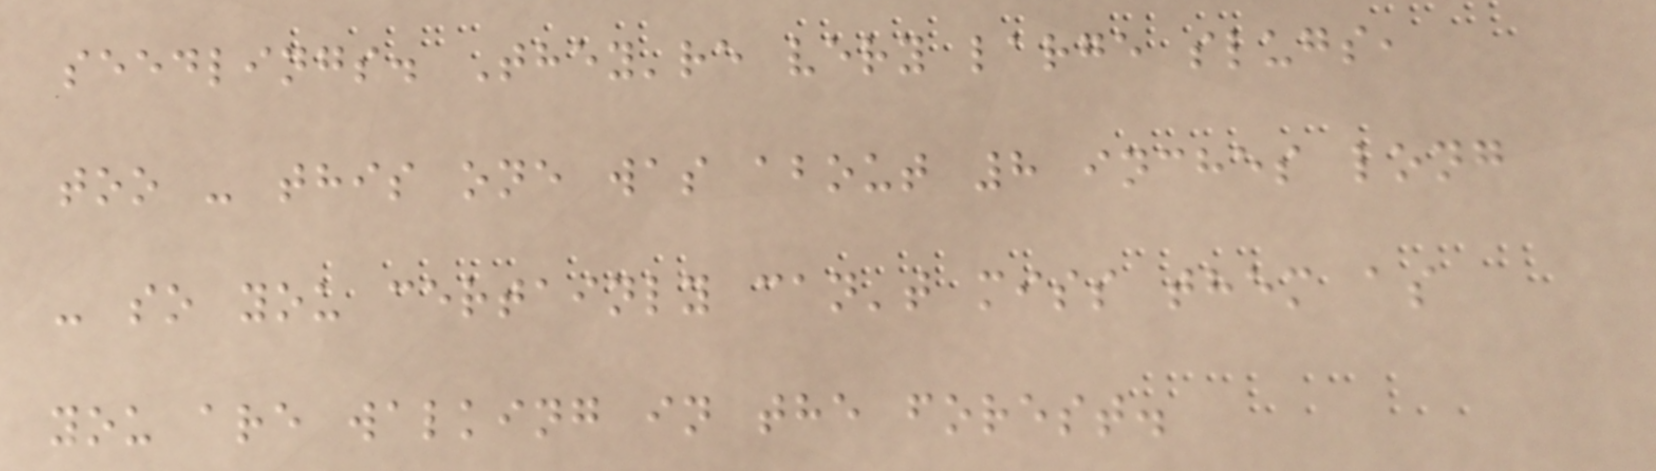seedlings. They're very large slugs,
too - this one was about 8 inches long
- so you certainly can't miss them as
you are walking in the forest.
